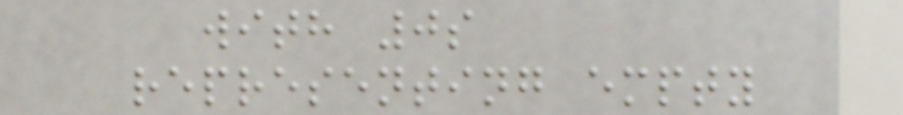with 0s
representing empty
